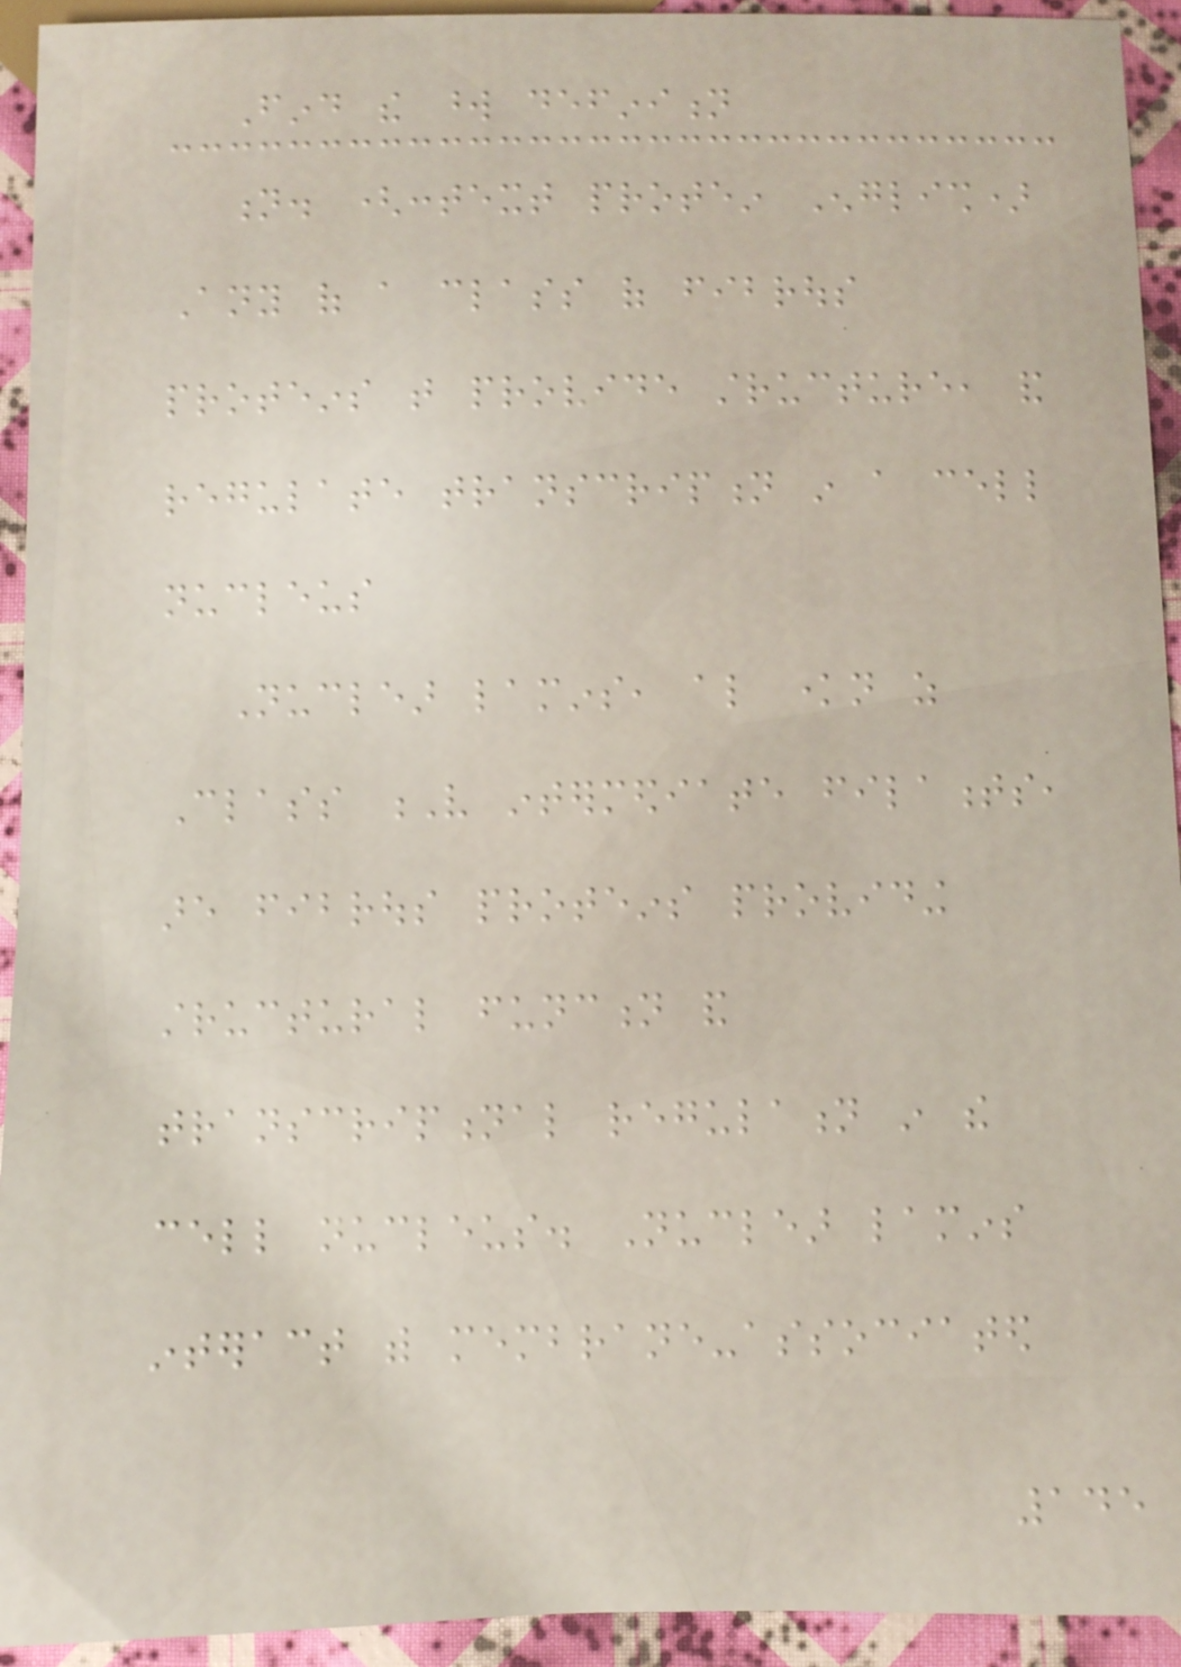Find the word definition
n. (context protein English)
Any of a class of fibrous
proteins that provide structure, and
regulate transcription in a cell
nucleus
Nuclear lamins, also known as
Class V intermediate filaments,
are fibrous proteins providing
structural function and
transcriptional regulation in the
cell nucleus. Nuclear lamins
interact with membrane-associated
145
